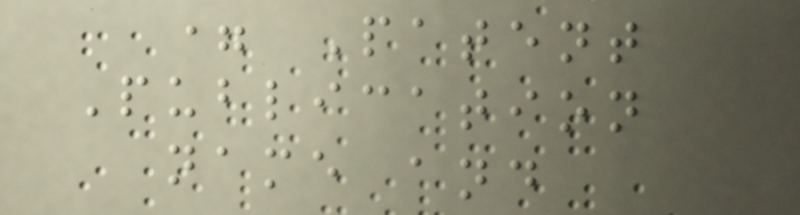= Patent
Publication
name and
